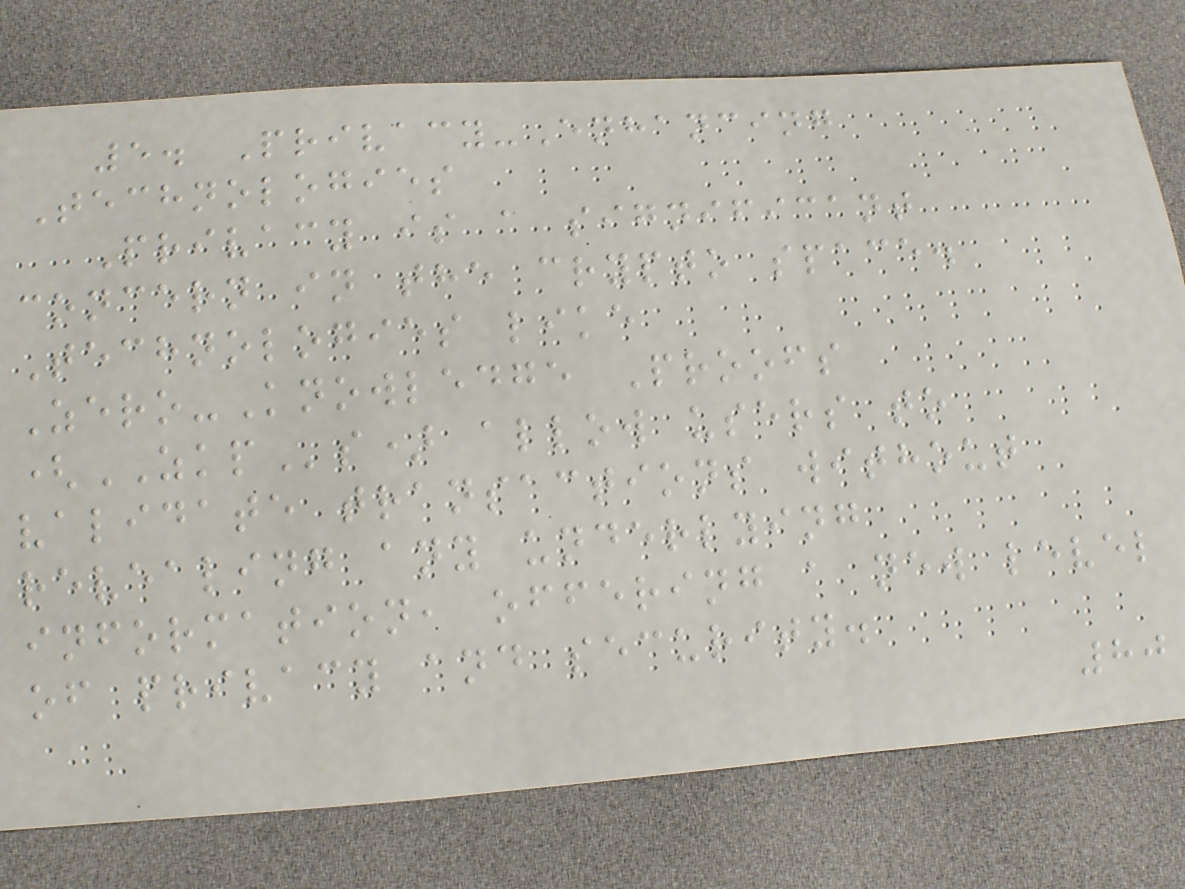5. Privacy-Enhancing
Technologies
Privacy is a significant
concern in the crypto space.
Technologies like
Zero-Knowledge Proofs
(ZKPs) allow users to
validate transactions without
revealing any underlying
information, offering a new level
of privacy and security.
80
